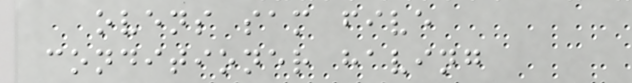ovens sam five
conditioner having
